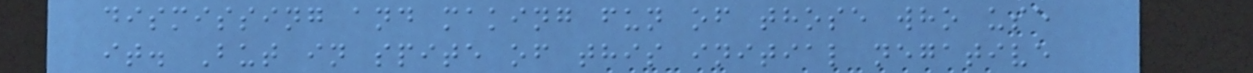dismissing and making fun of those who use
it. But in spite of this initial negative
